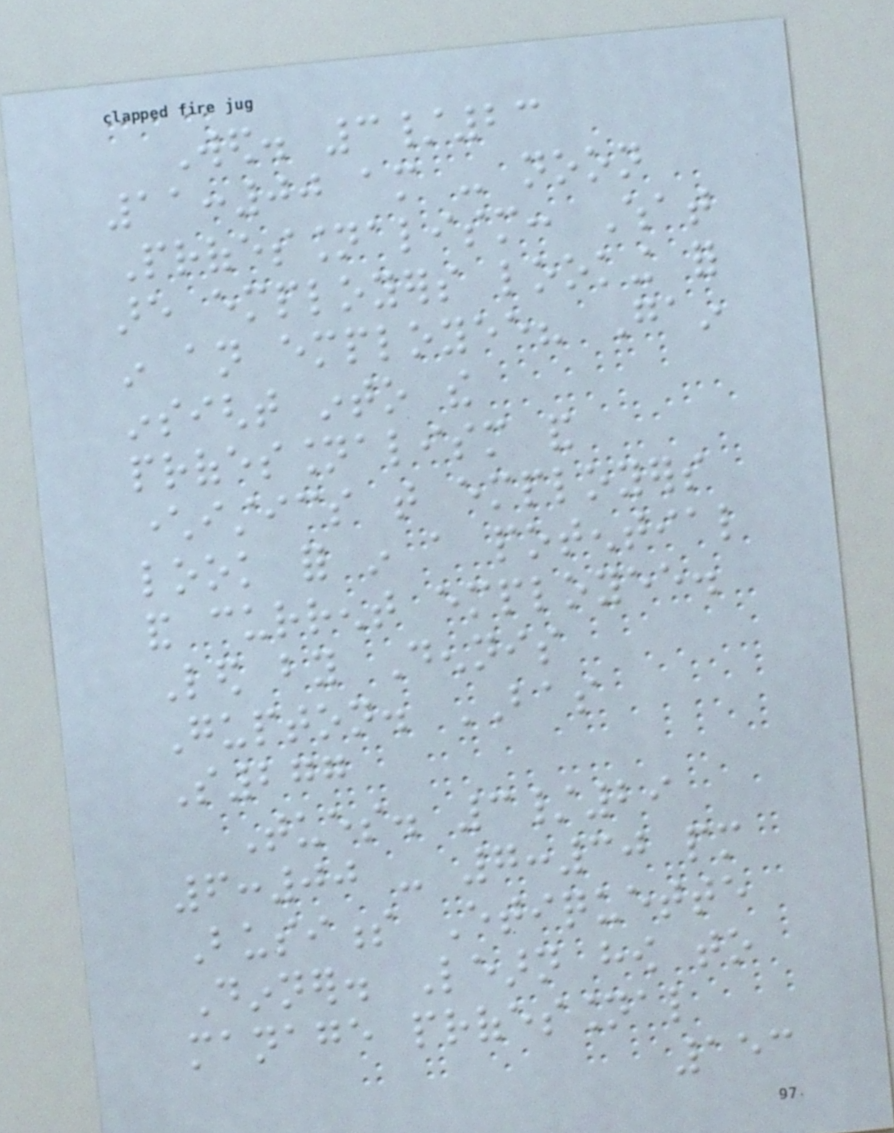Wed. 3/23
11:00 am - noon
Professionalism: What
are employers looking for
in an employee? Gain
insight into the
professionalism and
characteristics that employers
look for in a potential
and current employee.
Led by Dennis
Gupton. BAS
S277
Tues. 3/29
6:00 - 7:30 pm
Business Etiquette
Dinner. Learn how to
manage professional
153
